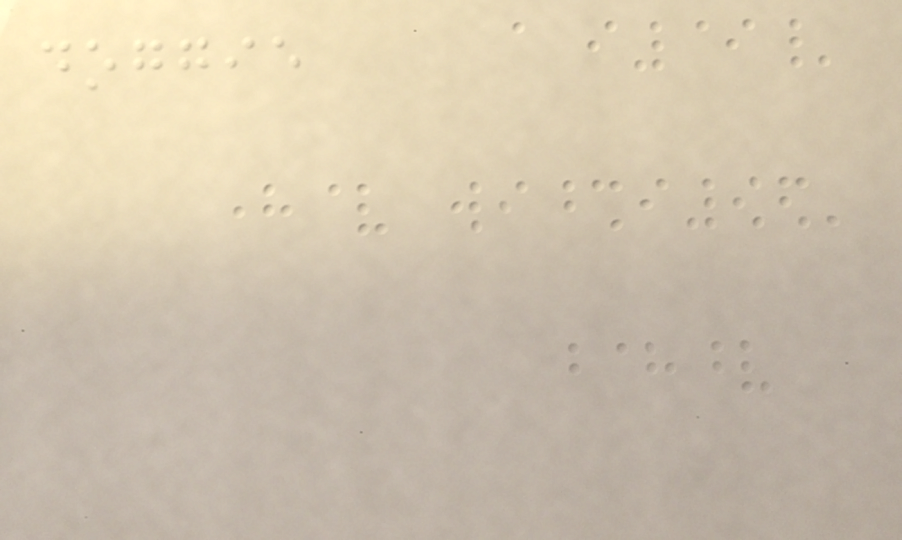doggie
